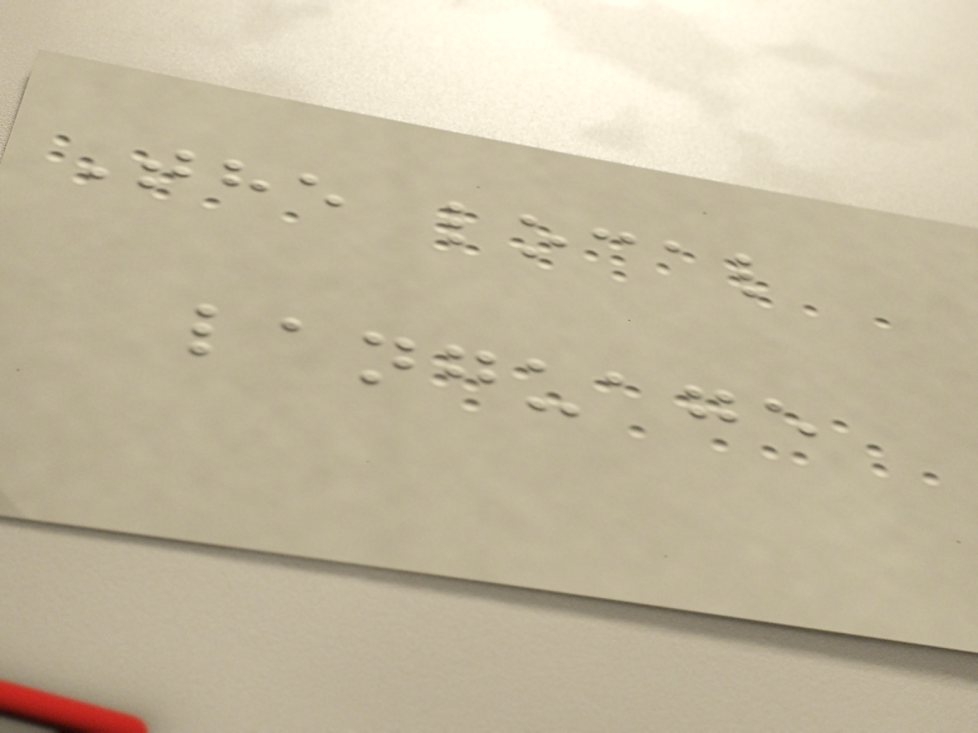The local
language
